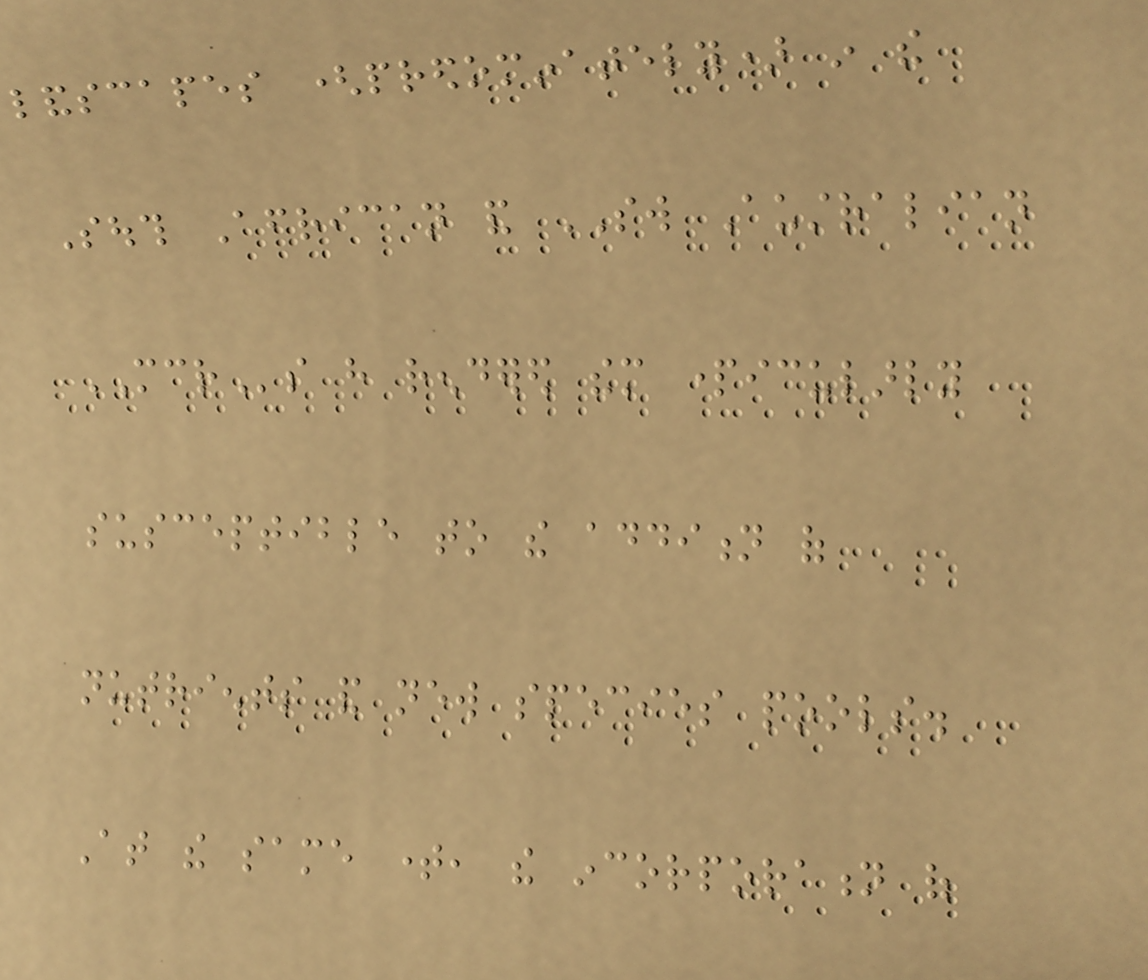landscapes (predominately) in the
South African and SW Australian
MCRs have rendered them particularly
susceptible to the addition of
nutrients and new species pools.
At the same time, the incorporation of
